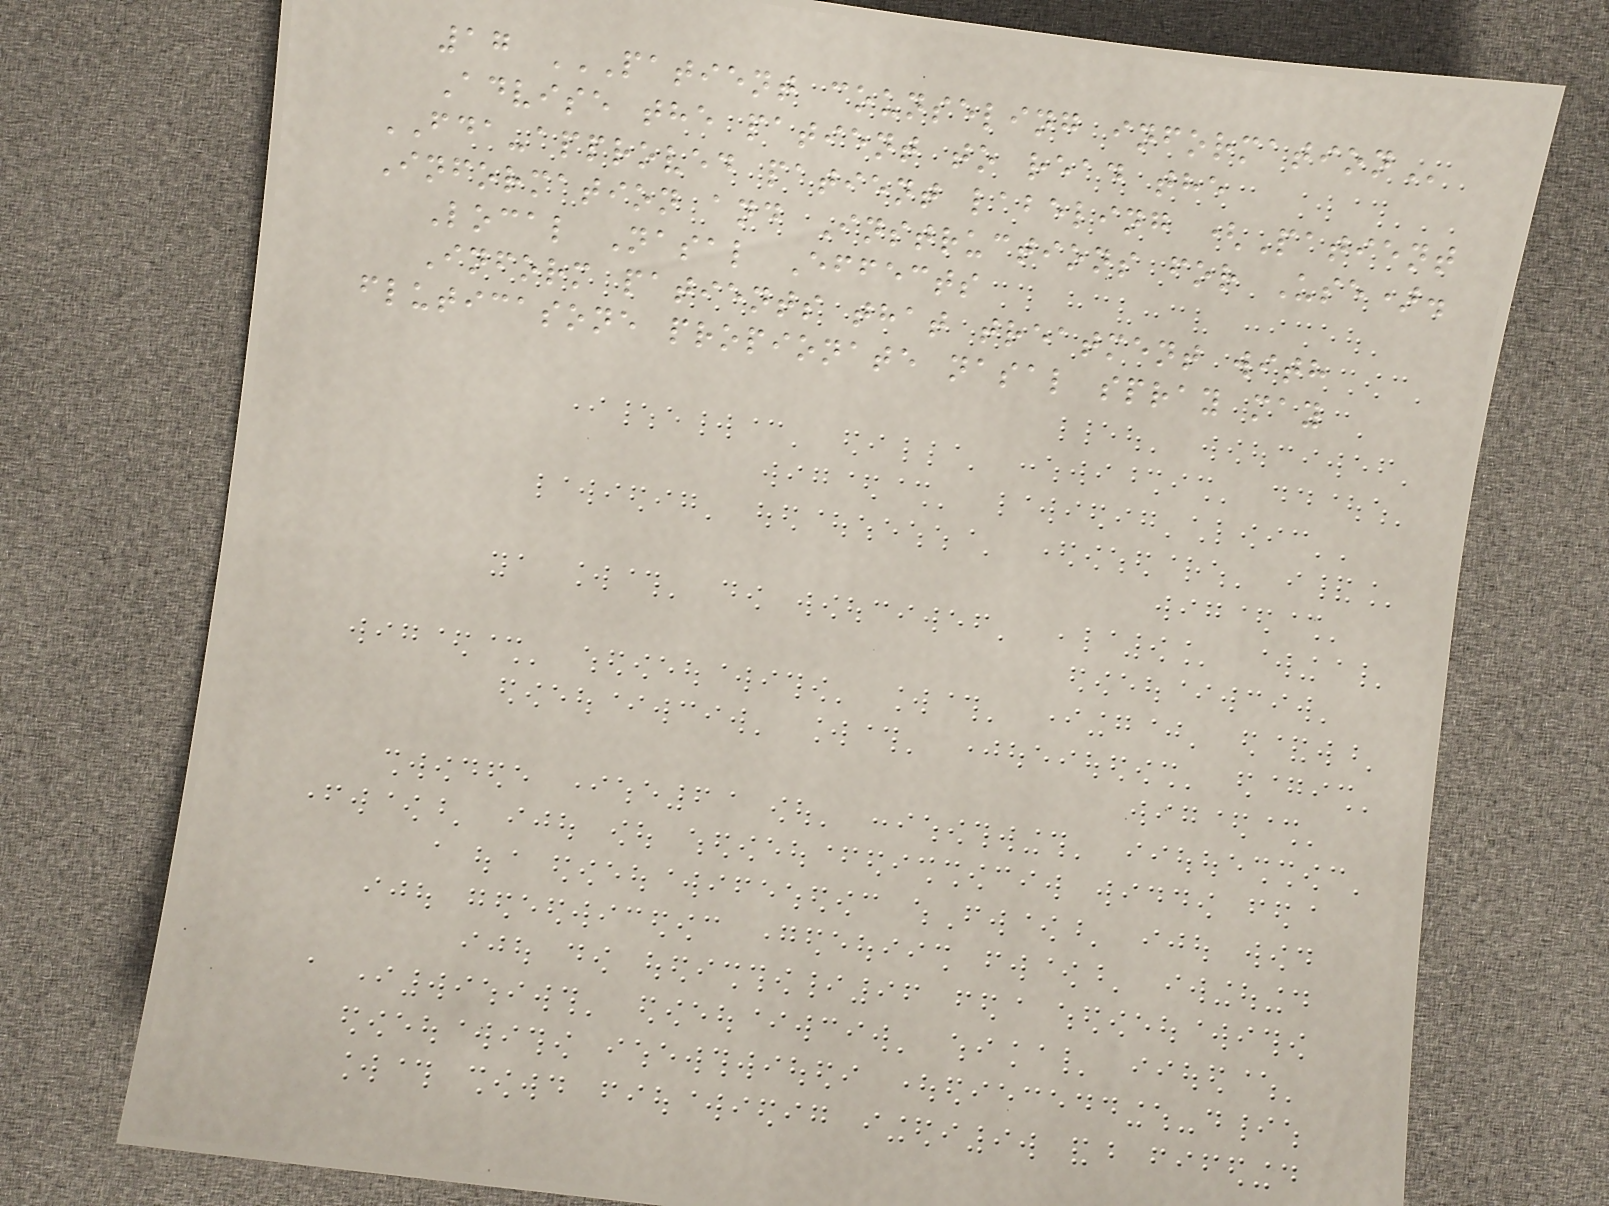17 PATIENT COUNSELING INFORMATION
Advise the patient to read the
FDA-approved patient labeling (Patient
Information and Instructions for Use).
Local Nasal Effects
Inform patients that treatment with
fluticasone propionate nasal spray may
